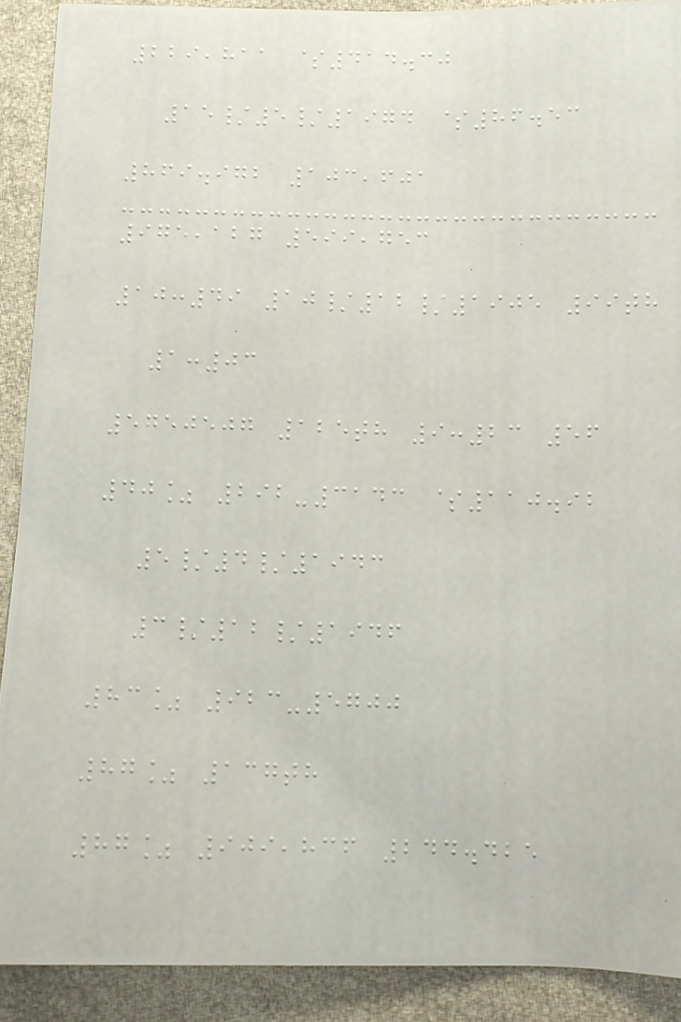229,811 $414.30
15/5/1974 $86.53
869.972 103,601
975,127 599,753
10:49 10/12/1905 99th
1:03
5750507 125th 9:23 56
40% 292-3143 $110.92
5/4/1943
3/12/1946
83% 923-5700
87% 137th
87% 909,836 244.425
